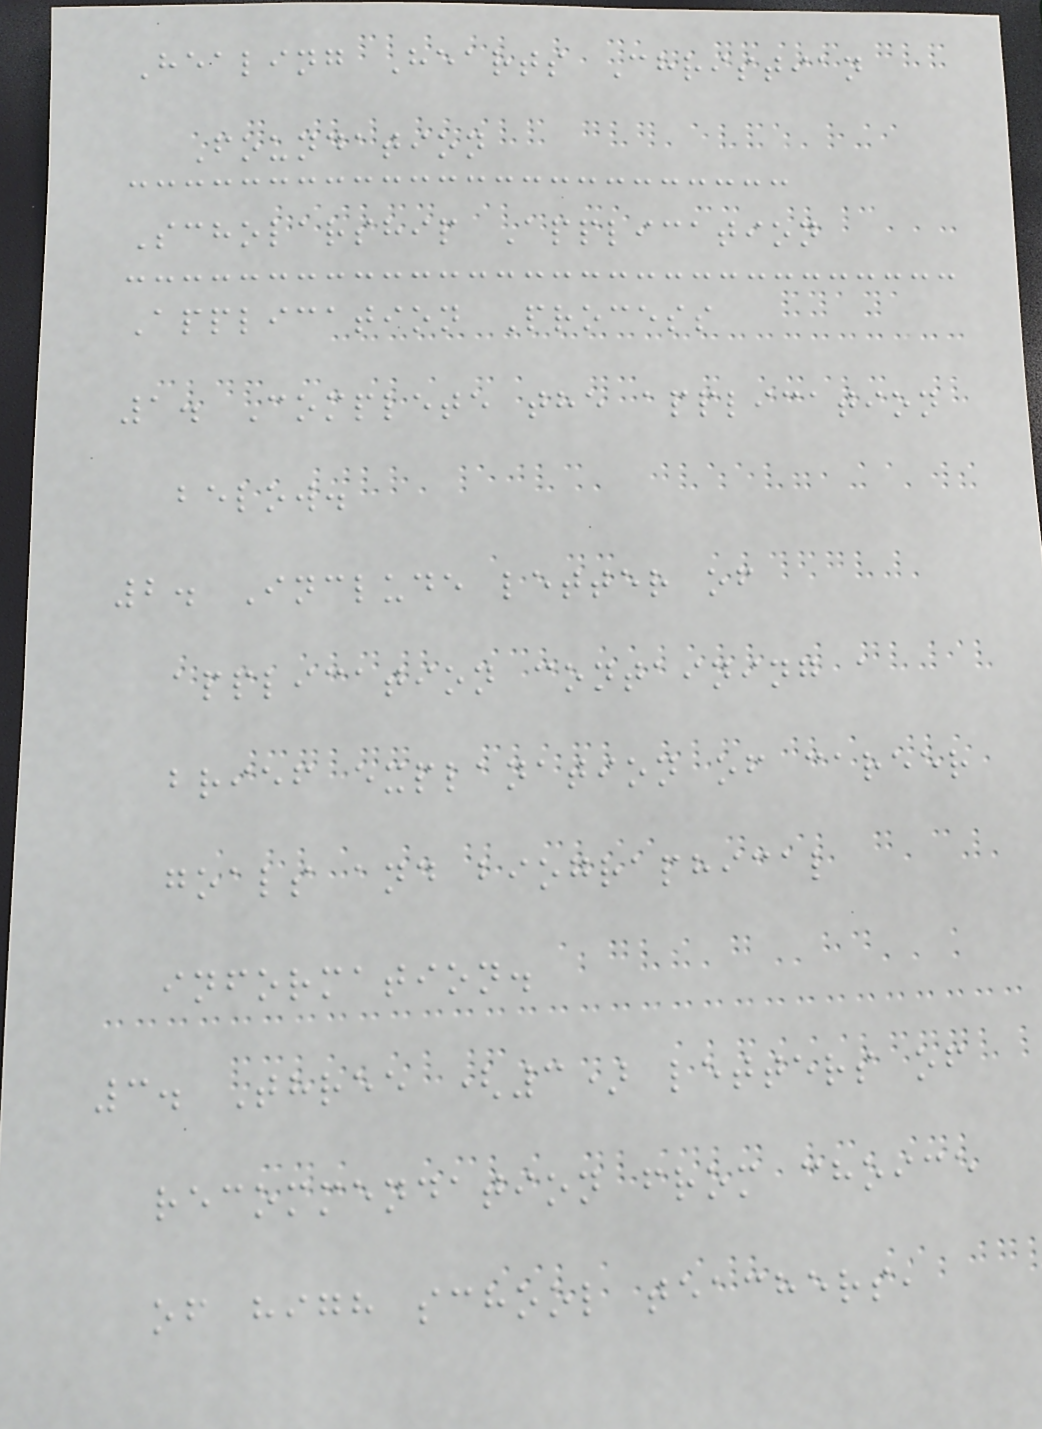Healing Hearts Christian
Foundation
Scholarship Application
Application Process
1. Complete the application
below.
2. Include letter of
application containing a
brief explanation of career
goals and biographical
information.
3. Three (3) letters of
recommendation from choice
of high school teachers,
